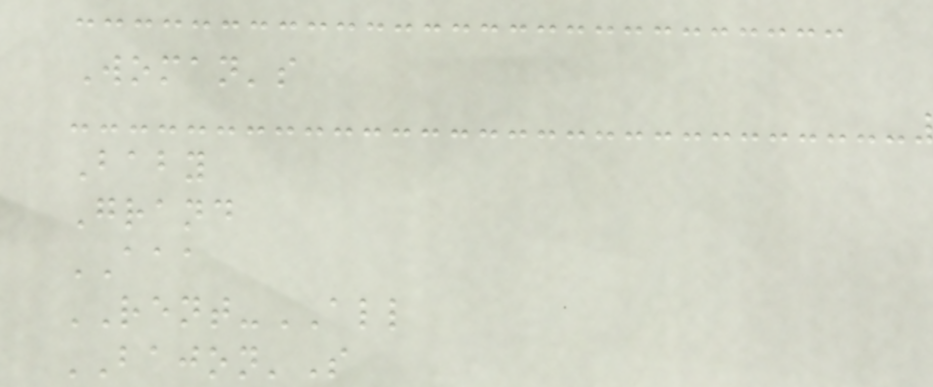Woman's
Baby
Grand
AAA
RENT-ALL
BAJON'S
